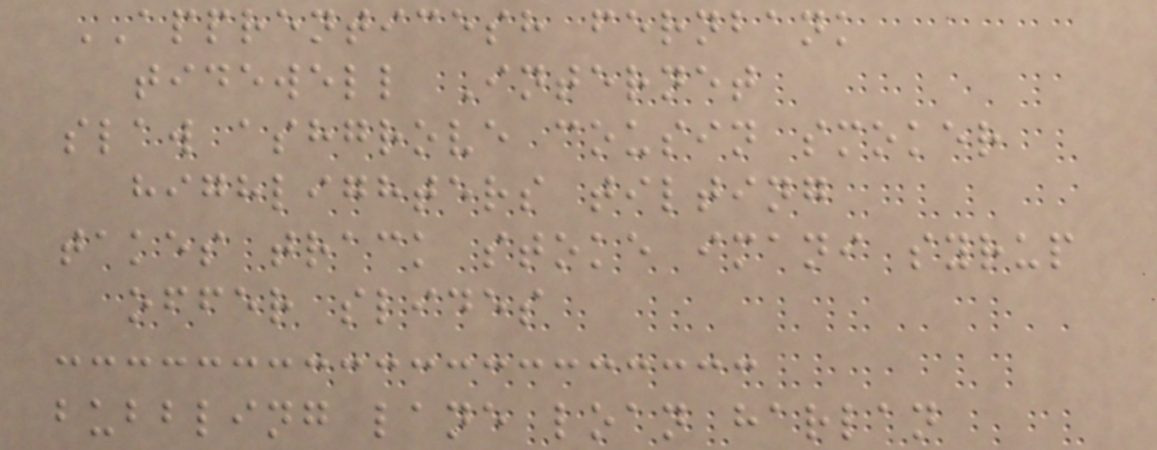APPRENTICESH fernbank
tidewell Internet
slaw ashgrove cousin smoker
highlighters tilting
takes track stoke imani syrup
offer slides
bubbling lane loan harlan
